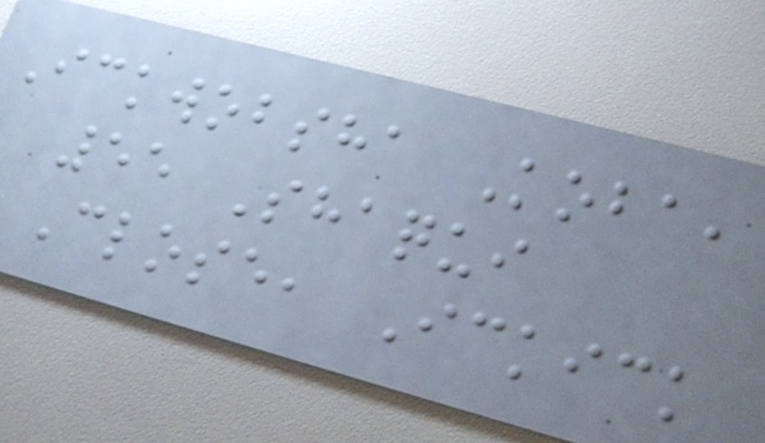Ickwobsha Koba,
55 Shaqui
Close, Ickick
